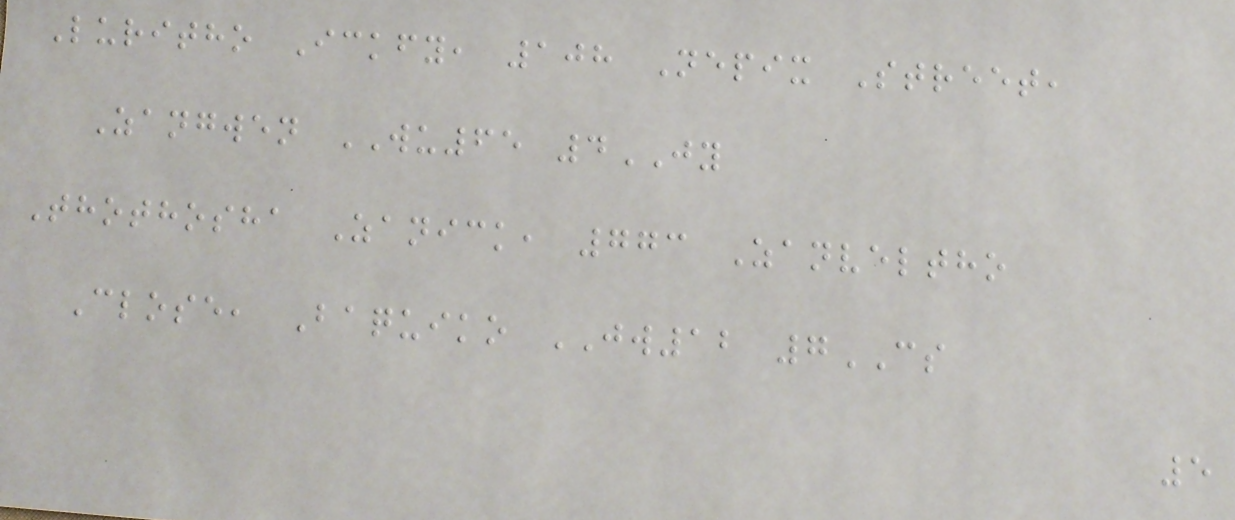Luritho Ickfy, 108 Nepix Street,
Zangwen WU65 4JY
Thothosha Zanick, 773 Zanveltho
Close, Baquiko JW12 7CS
5
